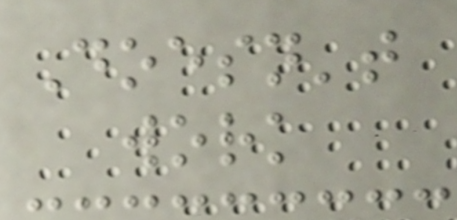Doesn't
work
